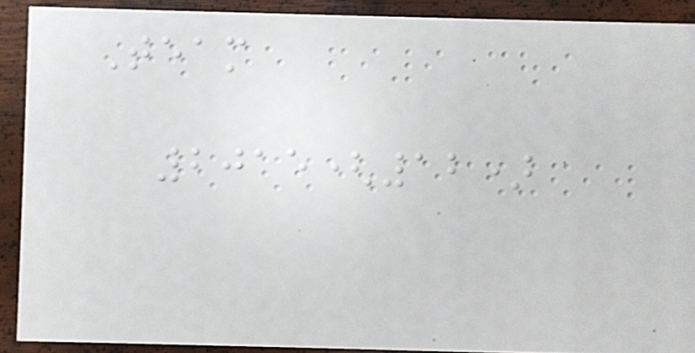Team
2015(12)
